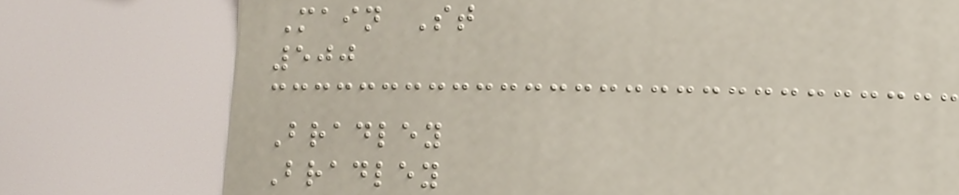Main St
500
Bradley
Bradley
